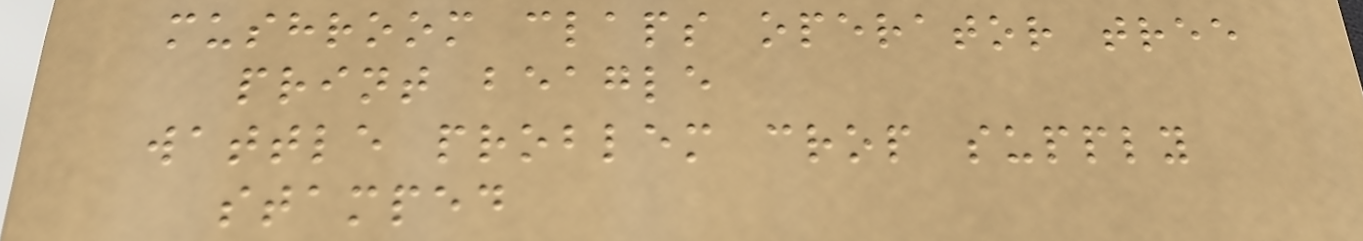mushroom claps operator tree
print beagle
wattle problem crop supply
stamped
